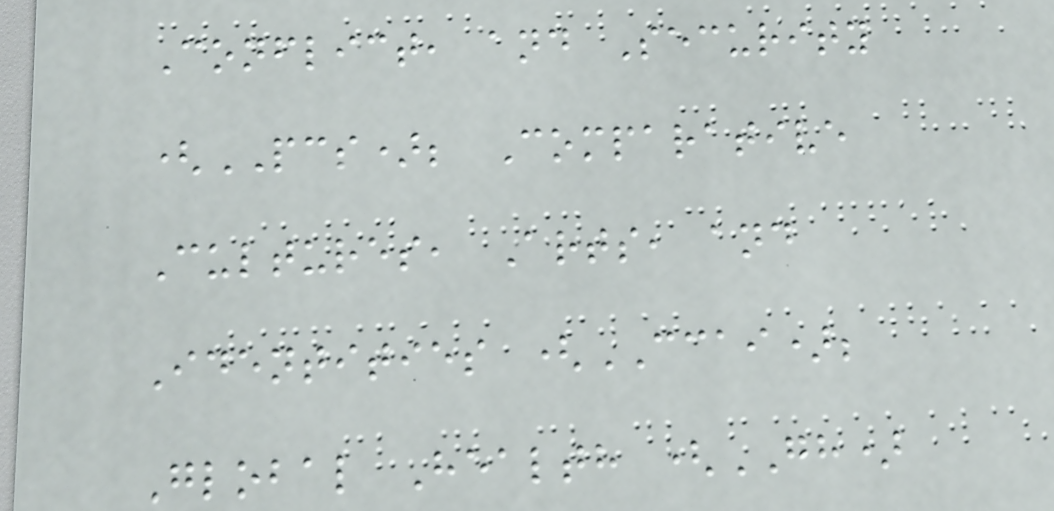Conflict, and Security
(PCS); Comparative
Cultures, Arts, and
Identities (CCAI);
Global Health (GH)
